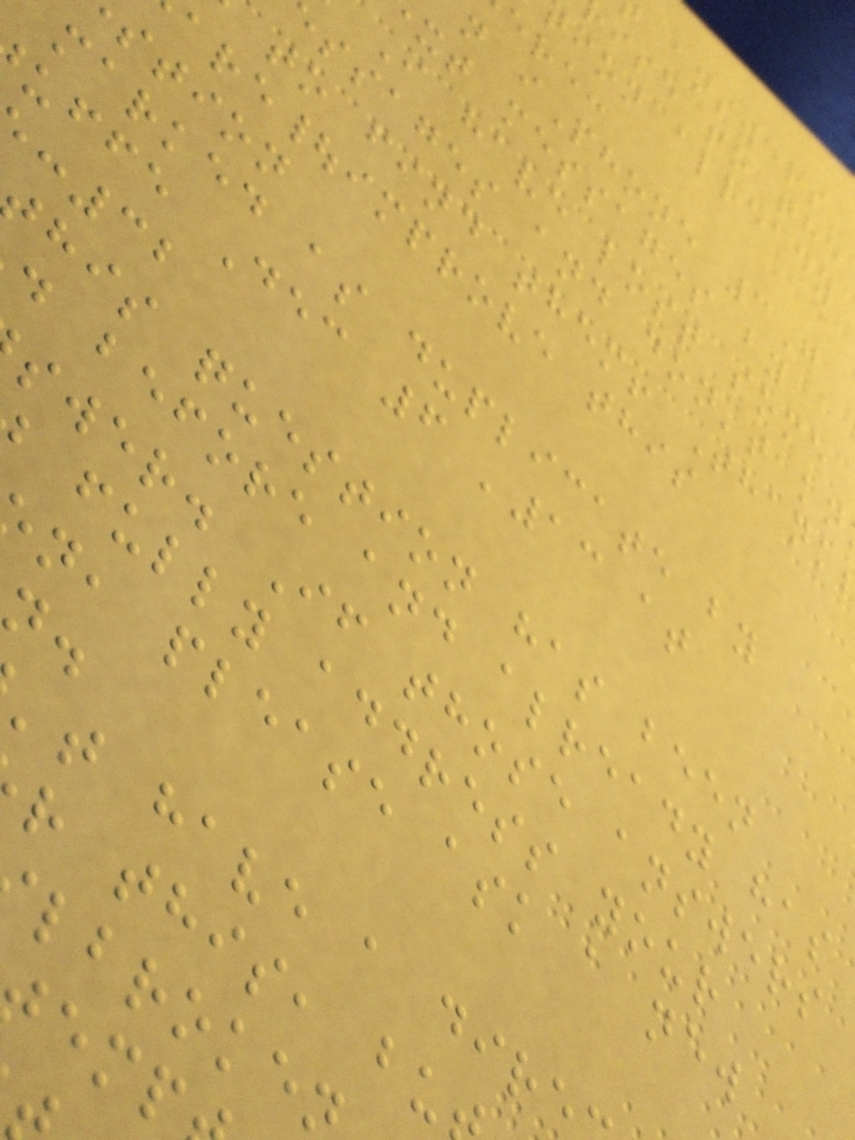answers
ise to the
tion already
ere:
n iPhone 3G
xt messages by
I have lost some
ssages and don't kn
to find them! Thank
are|improve this
stion
marked as duplicate by
uffe Dec 6 '13 at
:32
his question has been
d before and already has
swer. If those answers
fully address your
n, please ask a new
't have a dire
r this, bu
